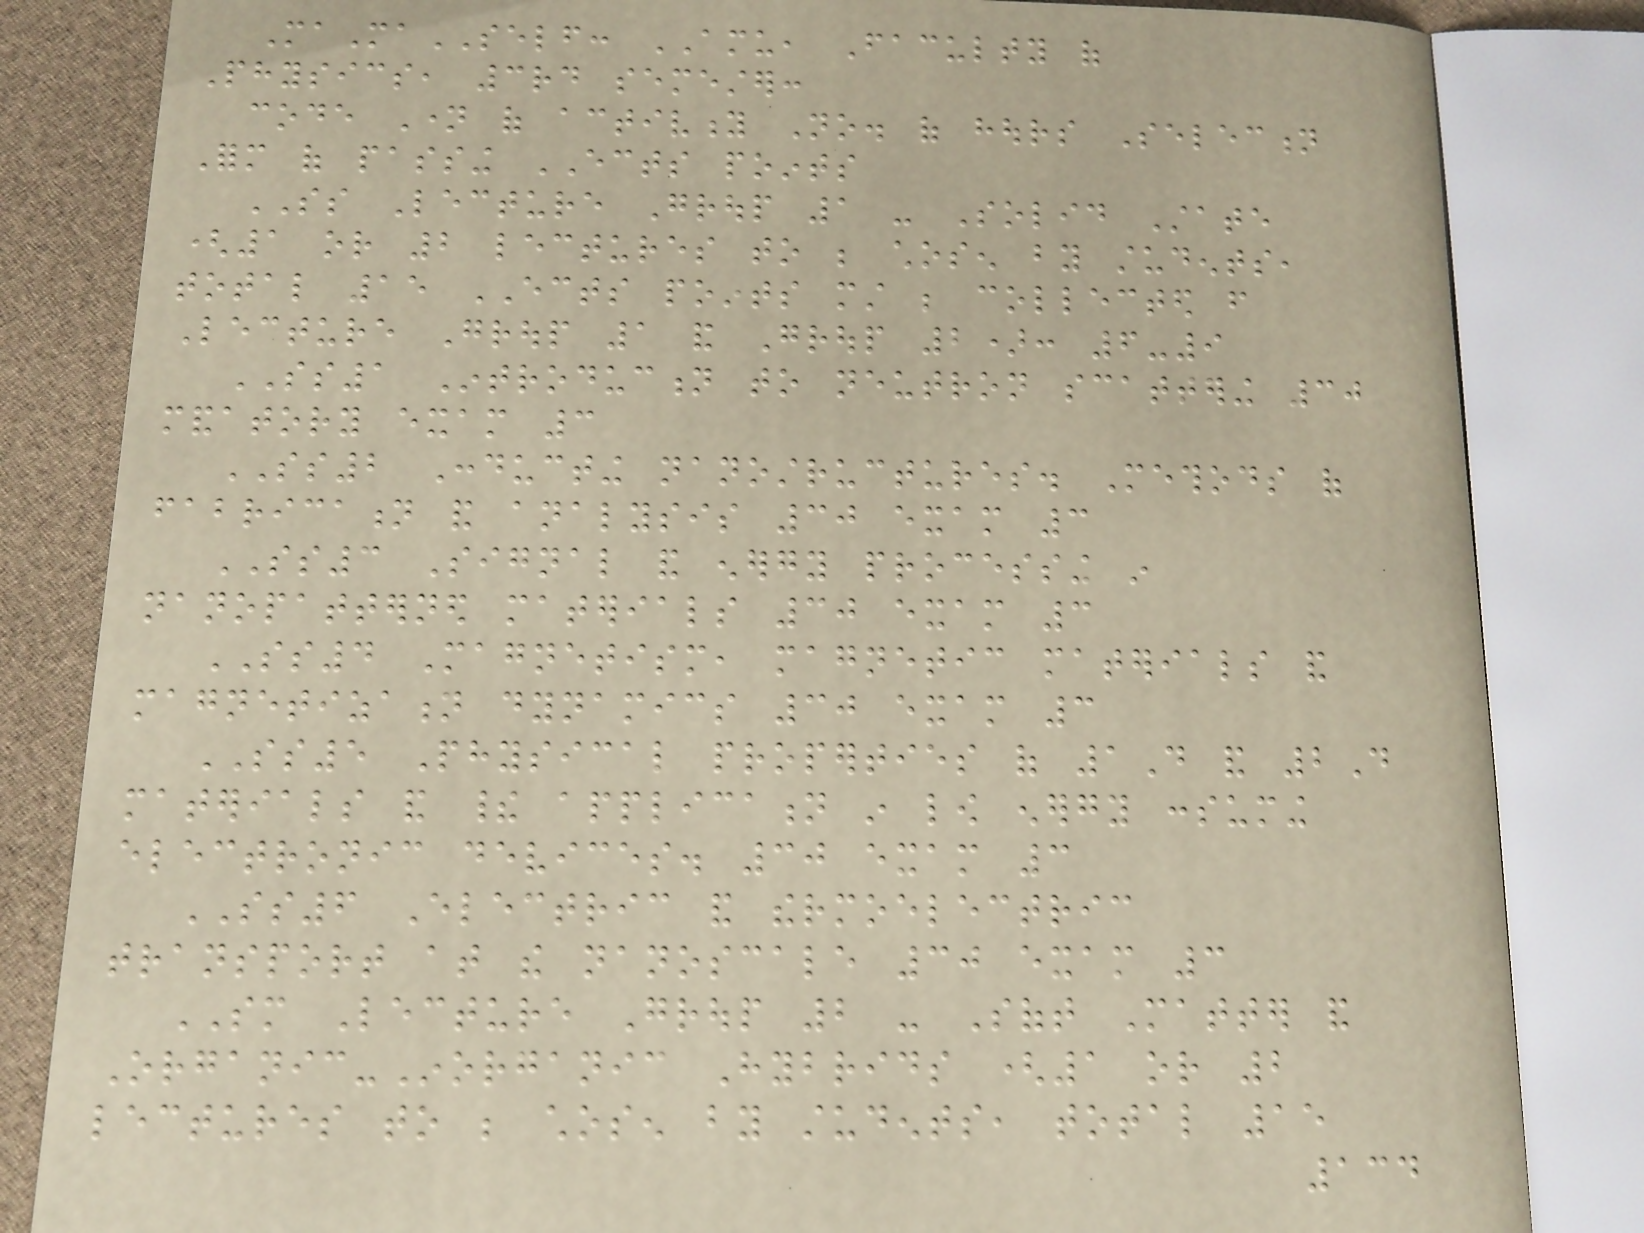MaMaSELF: AMU, Faculty of
Physics, 3rd semester:
code Name of activity No. of hours Selection
Form of passing ECTS points
SS Lecture Group 1 - Solid State
(1 or 2 lectures to be chosen by students,
total 15 ECTS points must be collected from
Lecture Group 1 and Group 2): 6-9
SS1 Introduction to neutron scattering 30
mandatory exam 3
SS2 Conducting nanostructures. Methods of
fabrication and analysis 30 exam 3
SS3 Signal and energy processing in
nanopatterned materials 30 exam 3
SS4 Magnetism, magnetic materials and
magnetization dynamics 30 exam 3
SS5 Physical properties of 1D and 2D
materials and their application in low energy consuming
electronic devices. 30 exam 3
SS6 Electric and thermoelectric
transport at the nanoscale 30 exam 3
SM Lecture Group 2 - Soft Matter and
Organic-Inorganic Hybrids (1 or 2
lectures to be chosen by students, total 15
134
